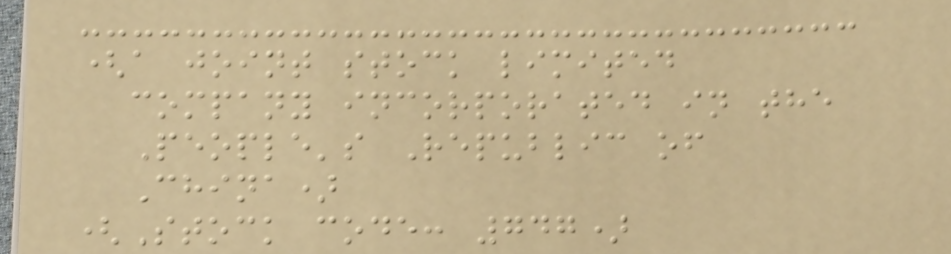(a joint stock limited
company incorporated in the
People's Republic of
China)
(Stock code: 747)
